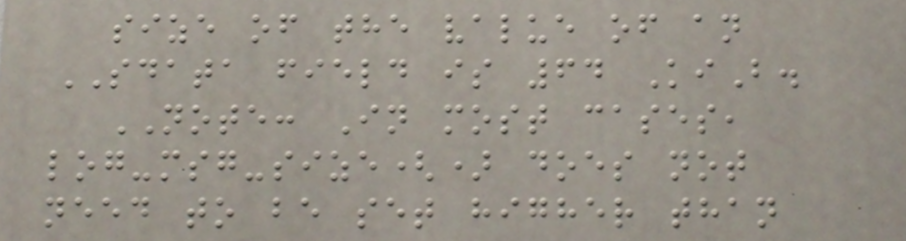size of the value of an
SDATA field is 64 KiB.
NOTE: In most cases,
log-msg-size() does not
need to be set higher than
